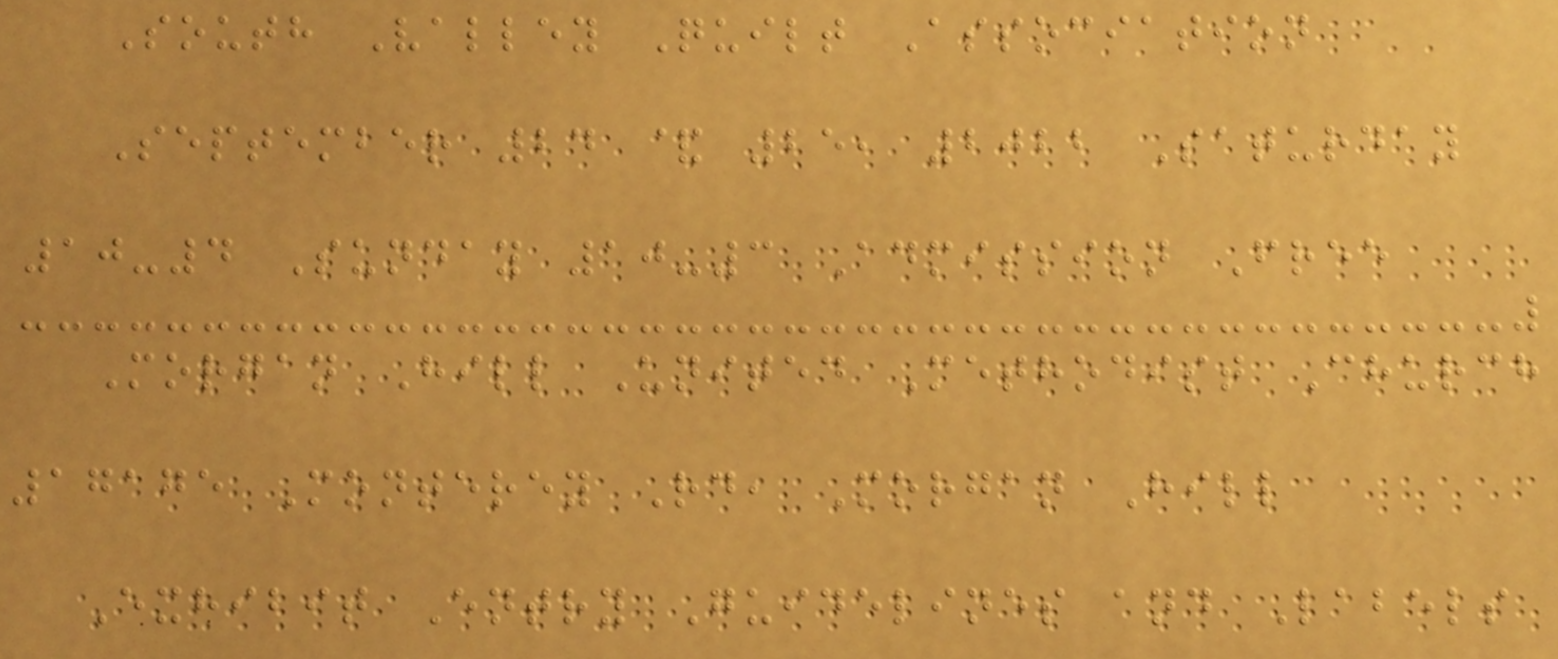South Valley Quilt Association
September 24 & 25, 2022 Saturday
10-4 Sunday 10-3 Admission Free
Morgan Hill United Methodist Church
17175 Monterey Rd, Morgan Hill
Exhibit Entry Guidelines and Labels
